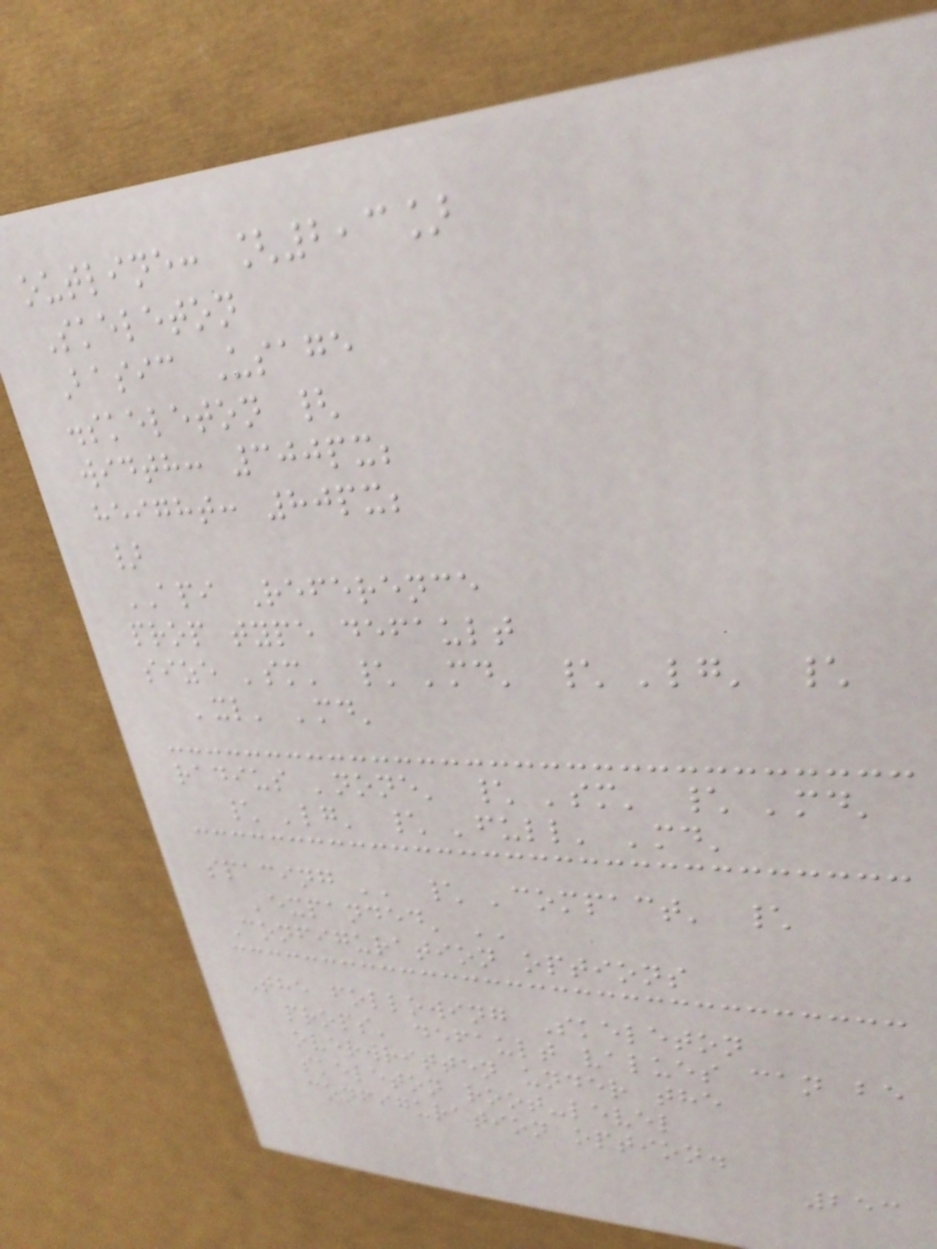outline: [2,3]
Skeleton
Basic Usage
.skeleton {
width: 300px;
height: 80px;
}
API Reference
prop type default
size 'sm' \ 'md' \ 'lg' \
'xl' 'md'
radius 'none' \ 'sm' \ 'md'
\ 'lg' \ 'full' 'md'
spacing '' \ 'compact' \
'expanded' ''
Configuration options
The following Skeleton
props' default values can be
overwritten under the
skeleton root-level
configuration option.
253
